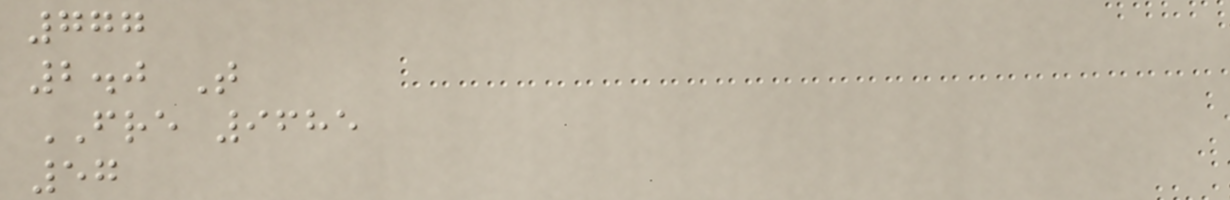777
2.0 T
FRE 9685
57
